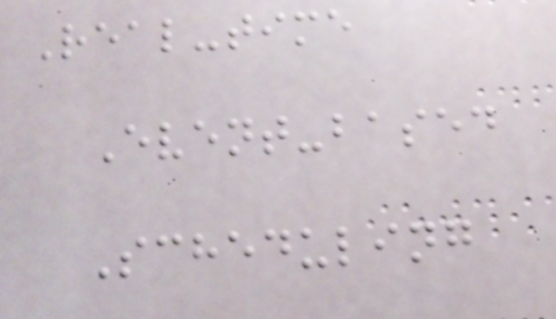Real-time
Event-based
Scheduling
